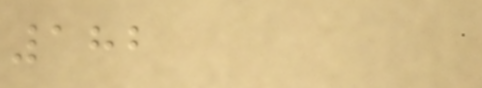182
